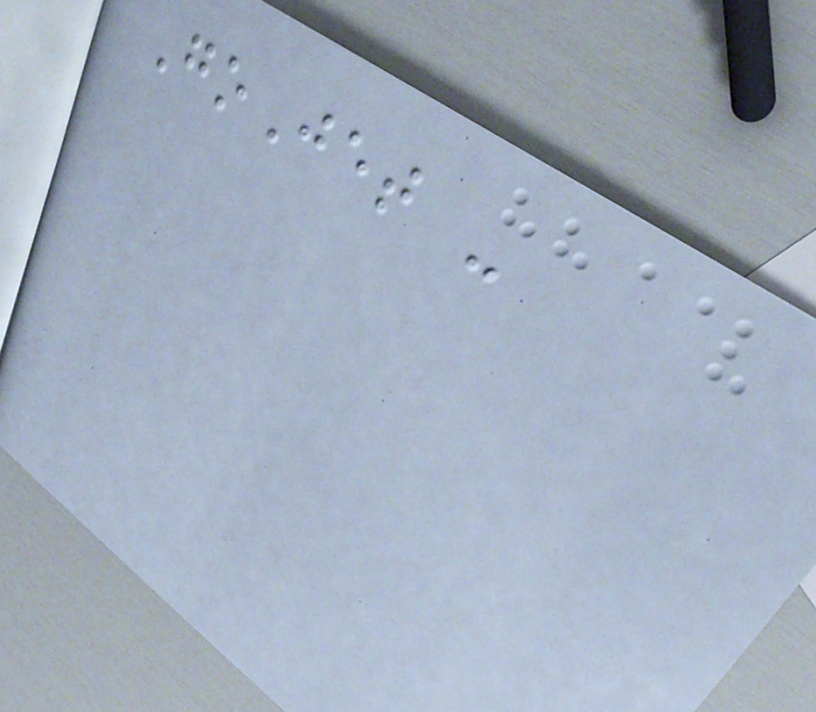GoJet -
